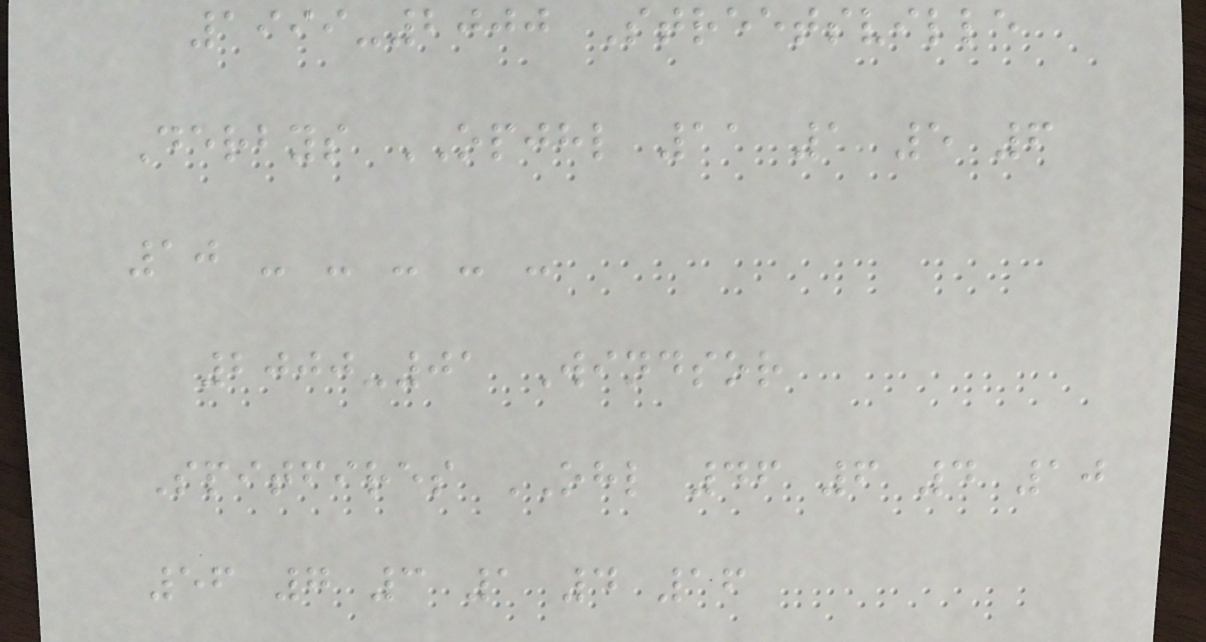1999-2000 Streetsville
Derbys OPJHL 11 1 5 6
10 - - - - -
2000-01 Windsor
Spitfires OHL 46 6 4 10
56 7 3 1 4 16
